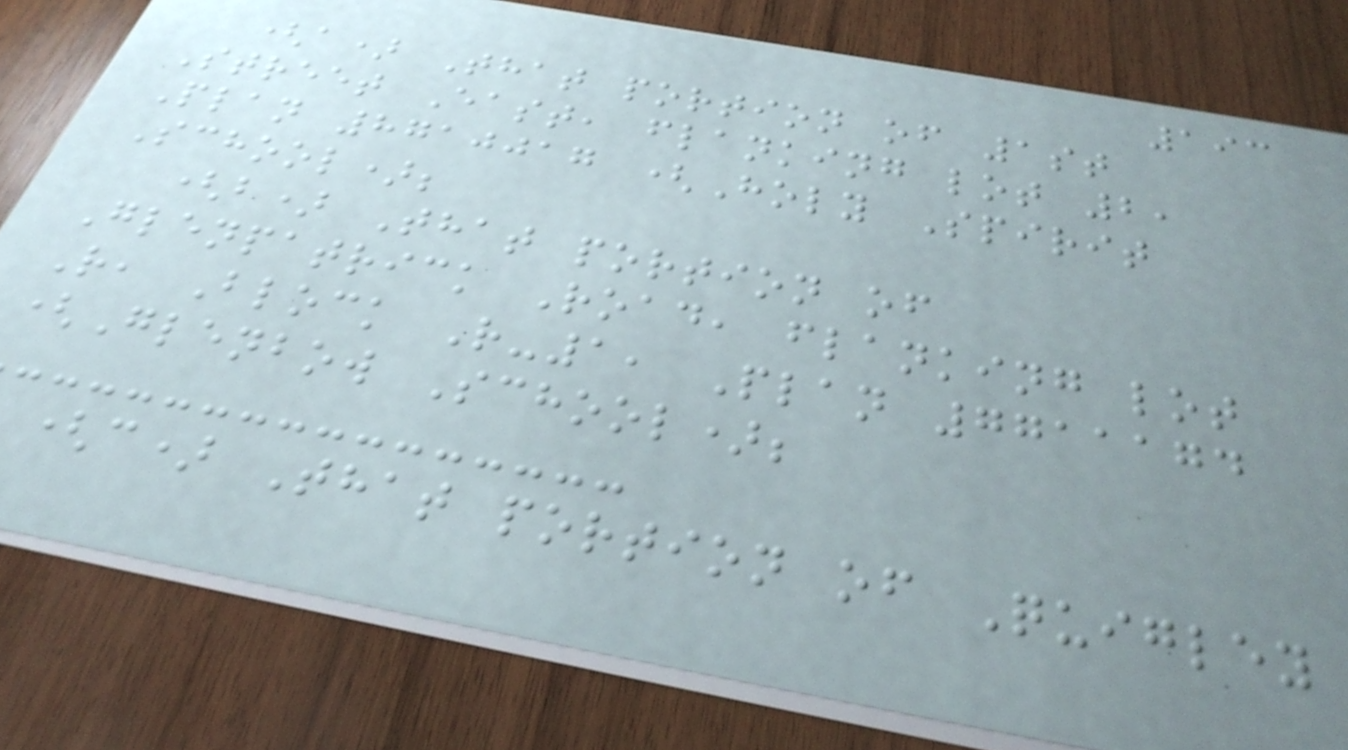193
(a) That portion of 1st
Street East, flanking lot 2,
Plan 8710017 (Holy Spirit
School);
(b) That portion of
Glenpatrick Road, flanking lot
R, Block R-1, Plan 7711174
(Glenbow School);
(c) That portion of Quigley
